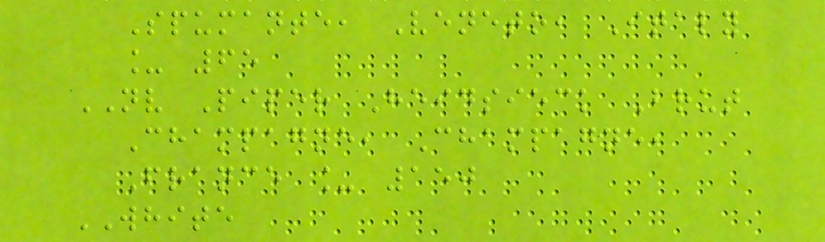Spumante, Veneto, Italy
_ 65
NV Piper Heidsieck Brut
Champagne, Champagne,
France _ 150
WHITE
